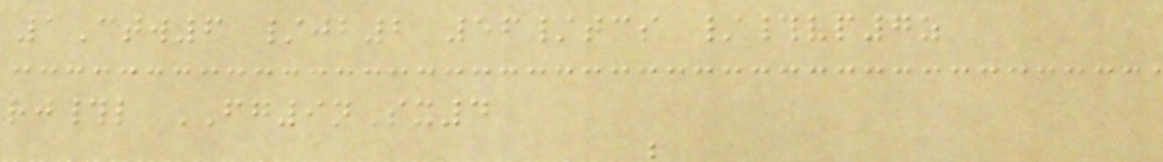1Ctw6 /jb2 56/tcs /#vp7z
rj#l FG9nSx4
